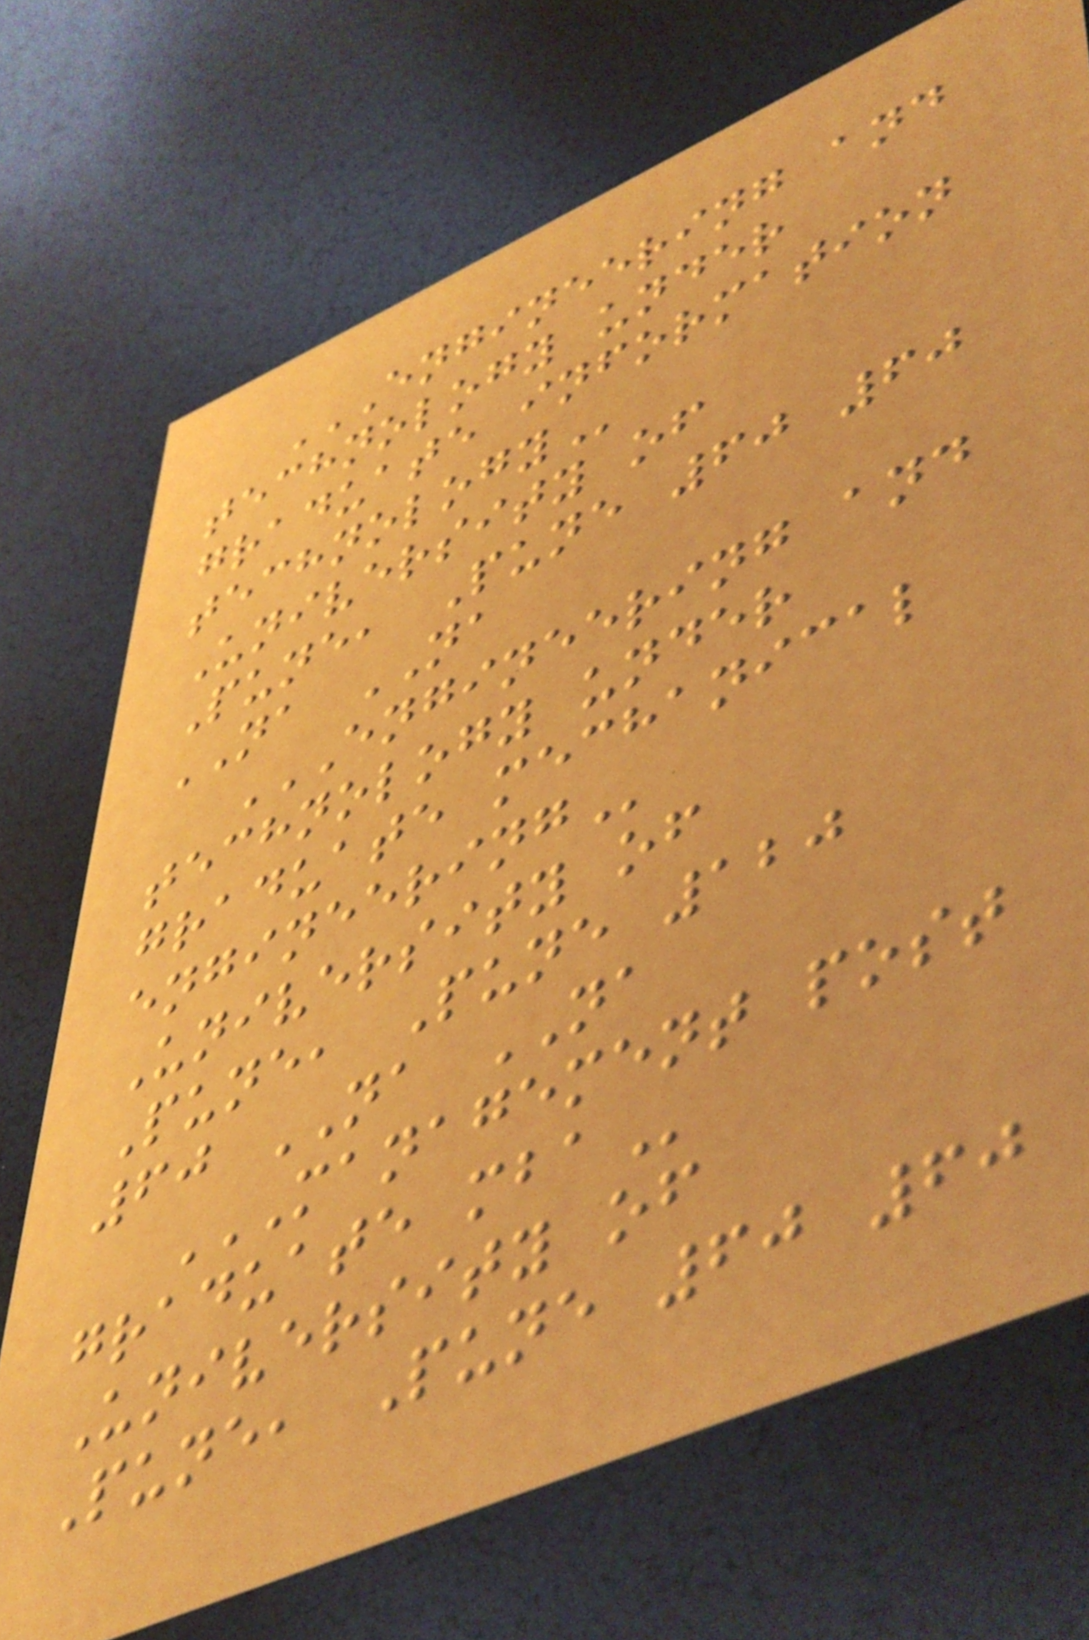ENGINEERING AND
TECHNOLOGY UNDER
GRADUATE INFORMATION
TECHNOLOGY
University of
Pune, Pune 60 60
NA NA
ENGINEERING AND
TECHNOLOGY UNDER
GRADUATE MECHANICAL
ENGINEERING
University of
Pune, Pune 120
60 NA NA
MANAGEMENT POST
GRADUATE MBA
University of
Pune, Pune 60 60
